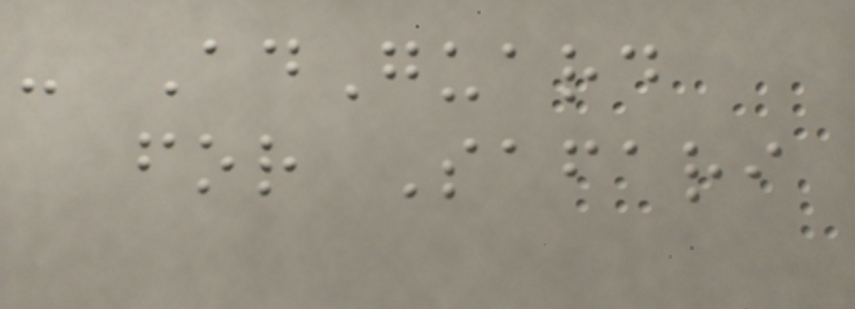- AdGuard
for Safari
